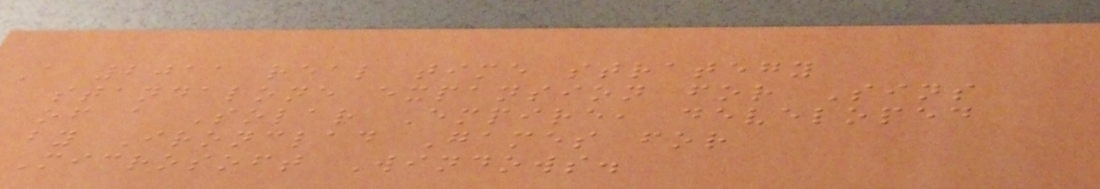A 2011 real time strategy
standalone expansion for Sins
of a Solar Empire, developed
by Ironclad Games for
Microsoft Windows.
